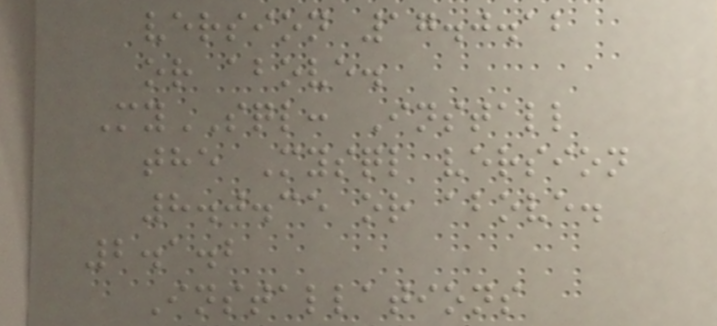version 17.0.12
or above.
MySQL: Install
the Mysql version
8.0.35 or above.
2.1.2
Installations
